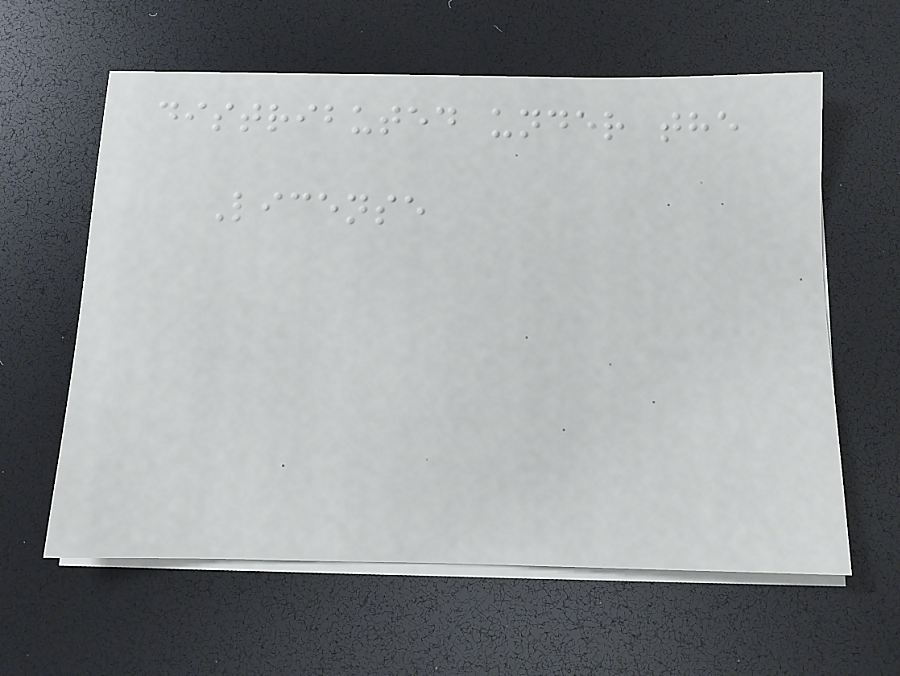distributed under the
License
